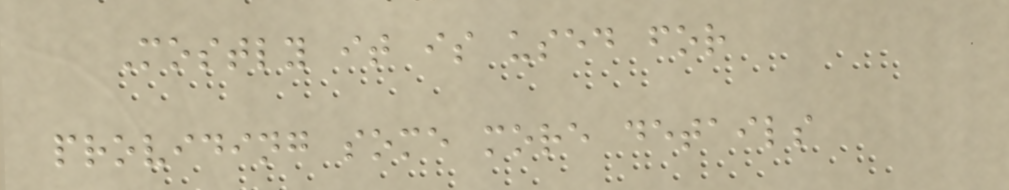Mostly it is used for
providing some more details
